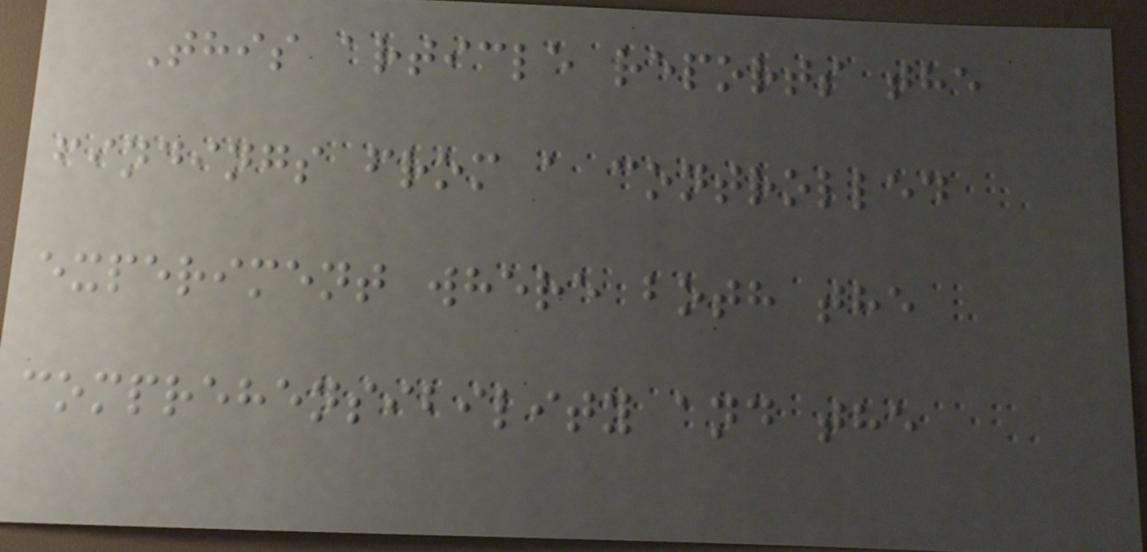This article reports the
findings from a controlled
experiment where both the
comprehensibility and the
